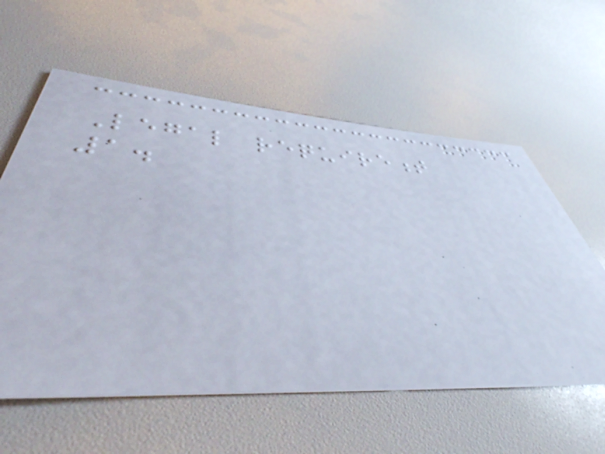Legal requirement
1.
